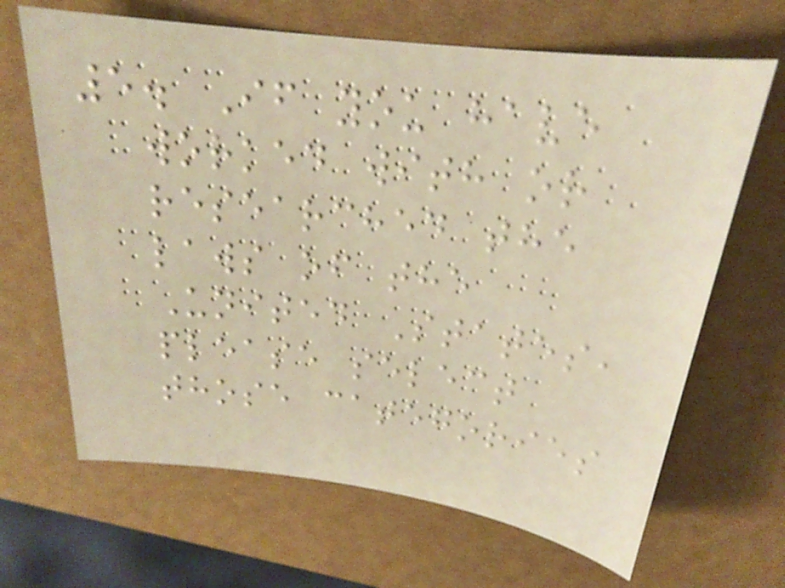5. If you have
worked with or
researched the
laws of the
United States,
please select
those categories
